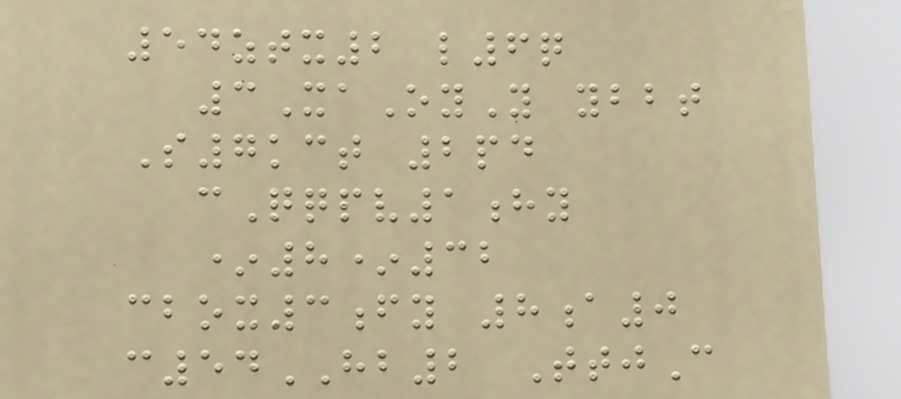54ztx2 l6q
3XaOyY ybbt
S7kct 2pd
cQqpv1hy
*8*32
cbox3fy 8a0
c54HB2 TtjC
